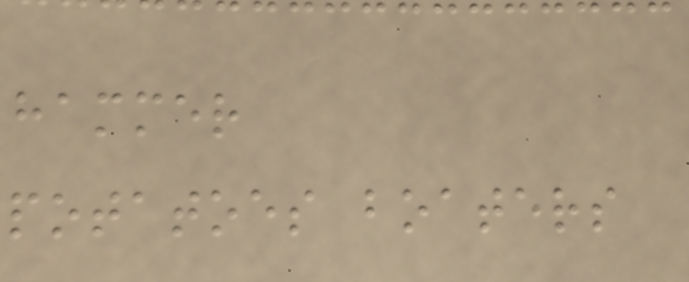hammer
potatoes boaters
